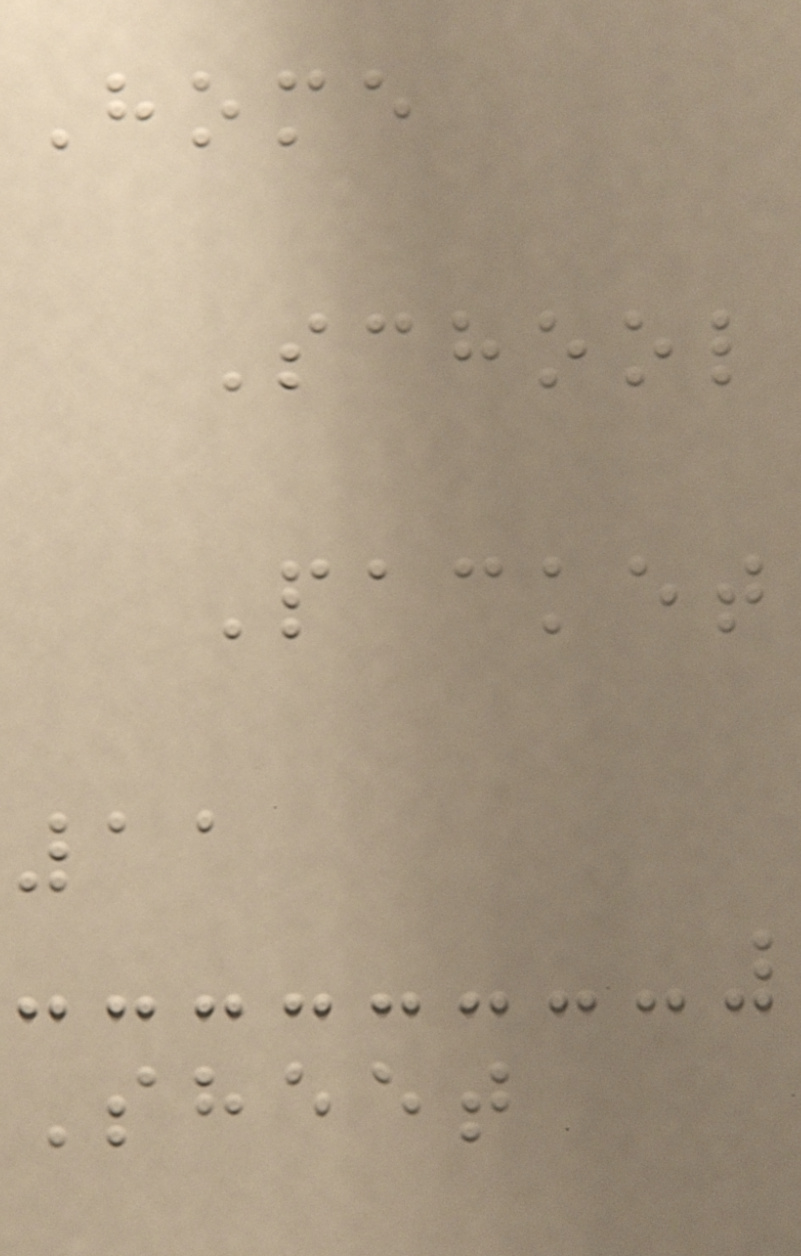Home
School
Packet
11
Sheet
